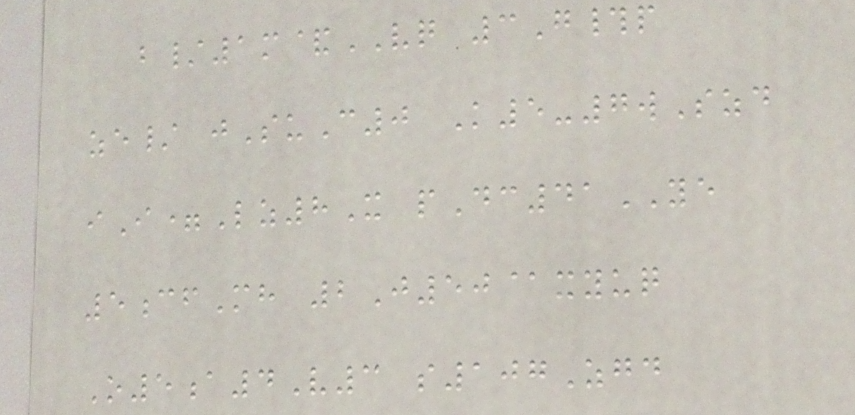b/1m&VQ 3G#p
ze/ jSuC0 K5-7wSzd
iI=Lz8X pDc41YE
5cfMh 2J50@xyuq
O5a4V3 s107Zgd
